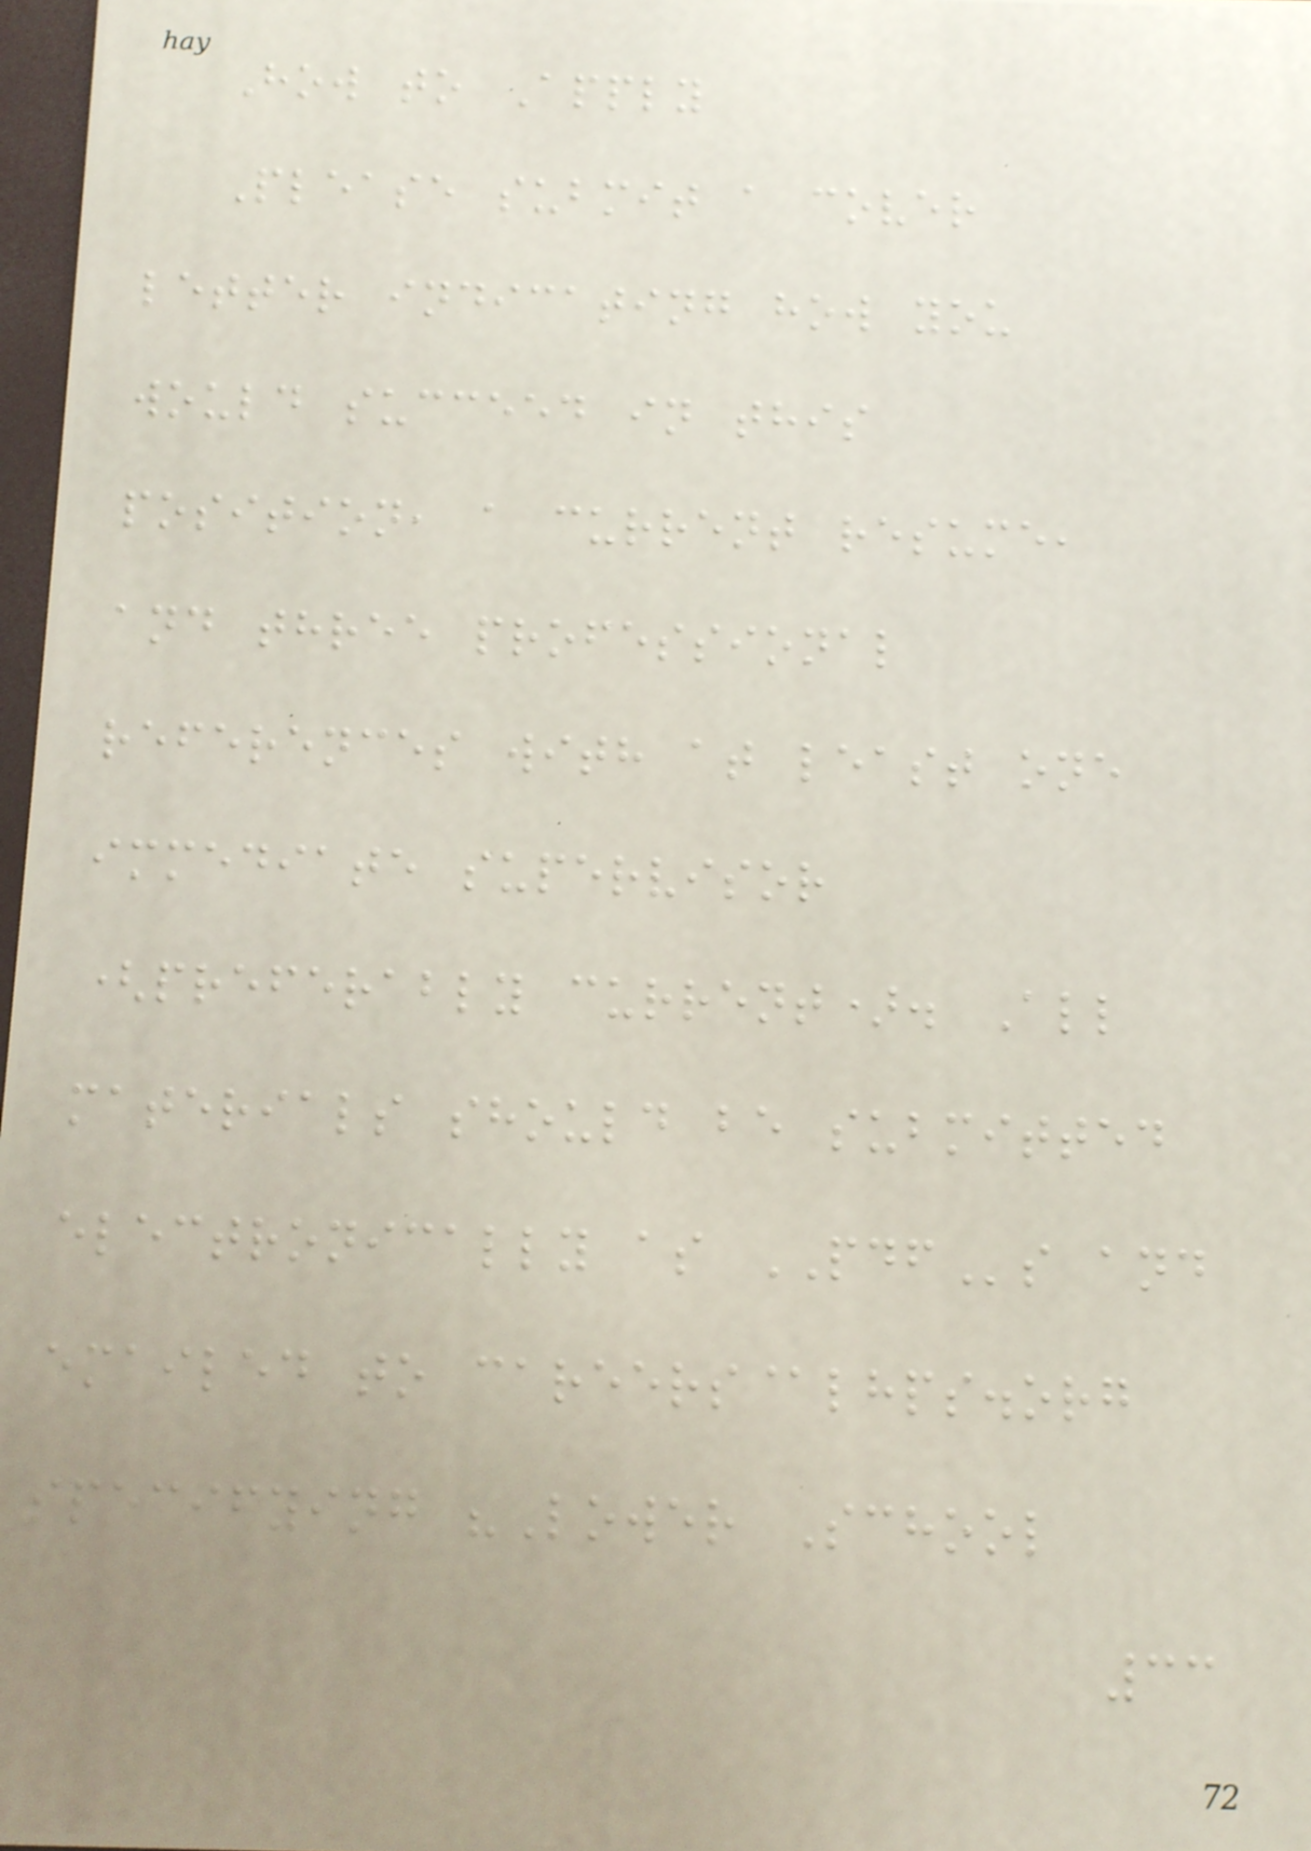How to Apply
Please submit a cover
letter indicating how you
would succeed in this
position, a current resume,
and three professional
references with at least one
immediate supervisor
(preferably current). All
materials should be submitted
electronically as PDFs and
emailed to careers@lhps.org
specifying "Lower School
33
